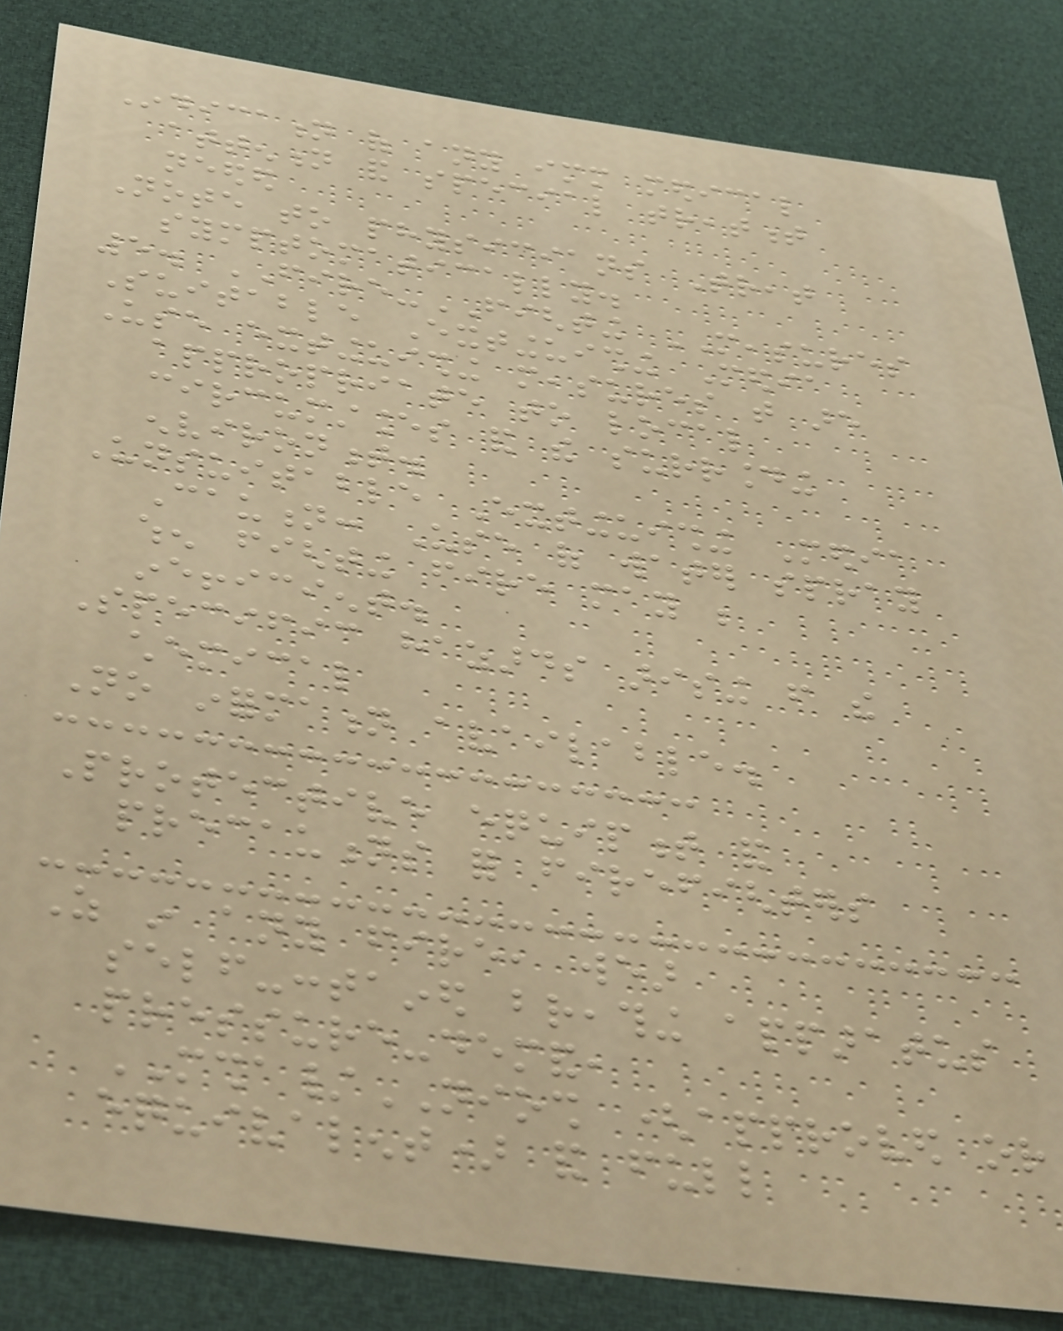Indication of any immediate medical
attention and special treatment
needed
Note to physicians Treat
symptomatically.
5. FIRE-FIGHTING MEASURES
Suitable Extinguishing Media
Use extinguishing measures that are
appropriate to local
circumstances and the surrounding
environment.
Unsuitable Extinguishing Media
Caution: Use of water spray
when fighting fire may be
inefficient.
Specific hazards arising from the
chemical
No information available.
Protective equipment and
precautions for firefighters
As in any fire, wear
self-contained breathing apparatus
pressure-demand,
MSHA/NIOSH (approved or
equivalent) and full
